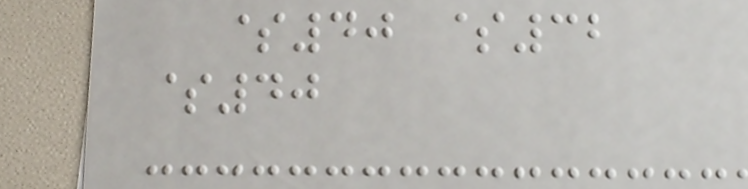$40 $32
$40
